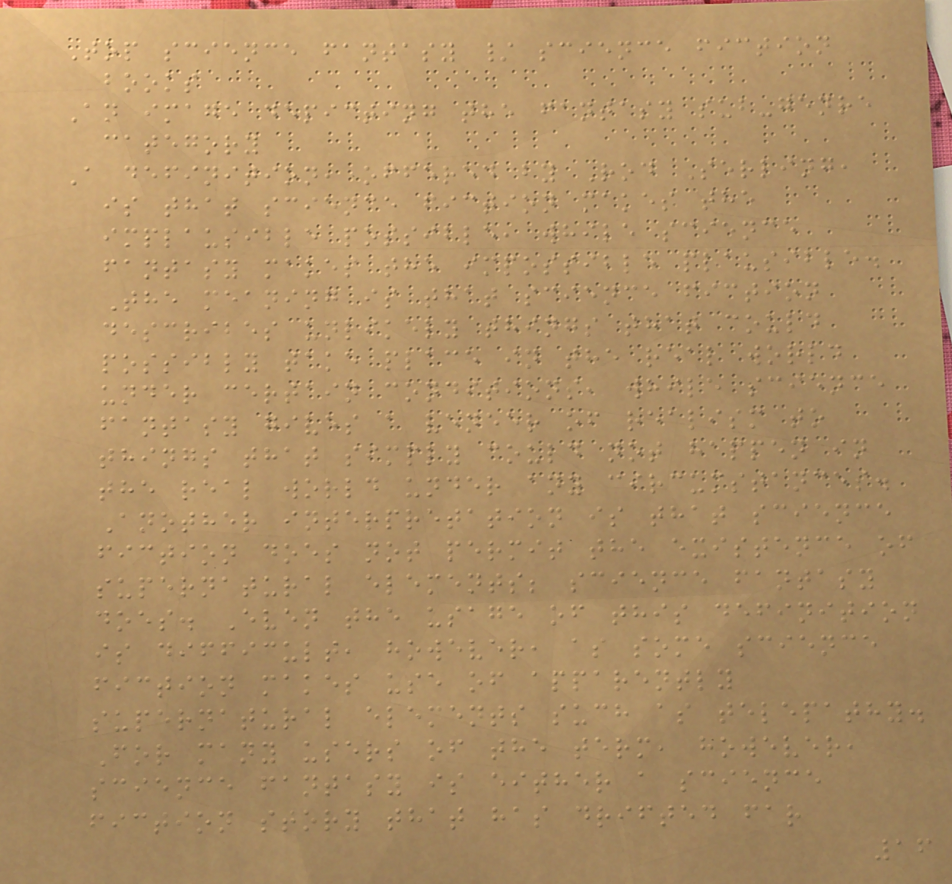Top science fantasy / science fiction
books
An image depicting the fantasy sub-genre
category
A definition, offered by Rod Serling,
is that science fiction makes the
implausible possible, while science
fantasy makes the impossible plausible.
The meaning is that science fiction
describes unlikely things that could
possibly take place in the real world
under certain conditions, while science
fantasy gives a veneer of realism to
things that simply could not happen in
the real world under any circumstances.
Another interpretation is that science
fiction does not permit the existence of
supernatural elements; science fantasy
does. Even the usage of this definition
is difficult, however, as some science
fiction makes use of apparently
supernatural elements such as telepathy.
For many users of the term, however,
science fantasy is either a science
fiction story that has drifted far
16
